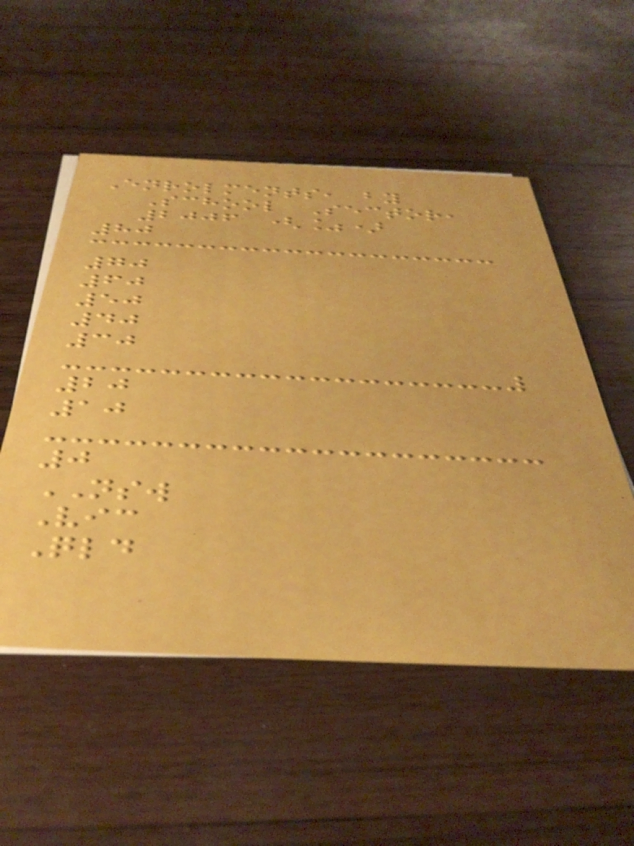Enrolments, by
School Sector,
2006 (%)
80
70
60
50
40
30
20
10
0
NSW
Vic
Qld
